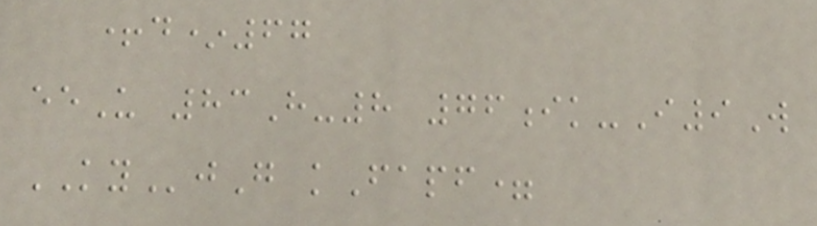+d*67
eeU 83H-8 76ik-I9W
KYjG kFapf=
